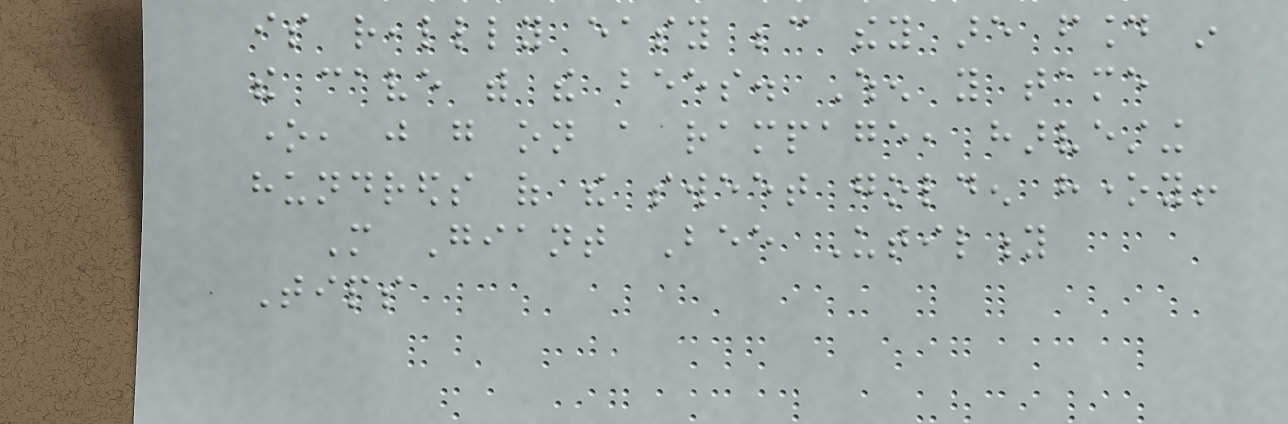is reallly easy because they are found in
the cave with the bees. When you tame
one, just go on a rampage, harvesting
hundreds of the sweet golden honey!
More Giant Bee Utility
Tips
